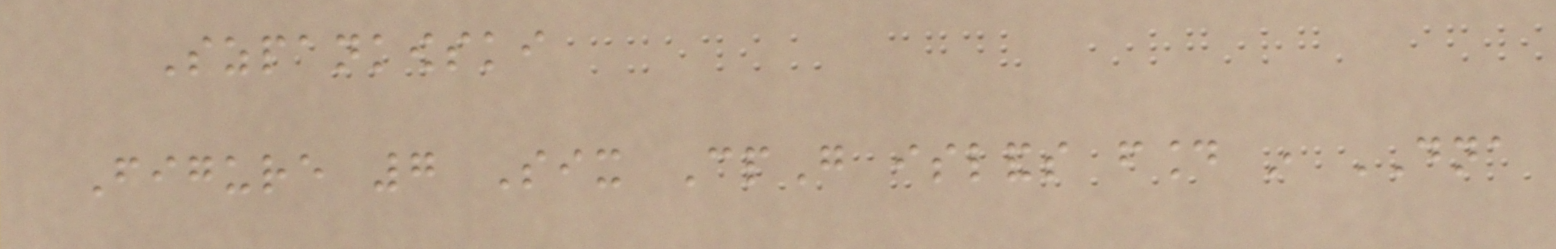Szpankowski
Figure 7 Six CpG islands found in DNA
